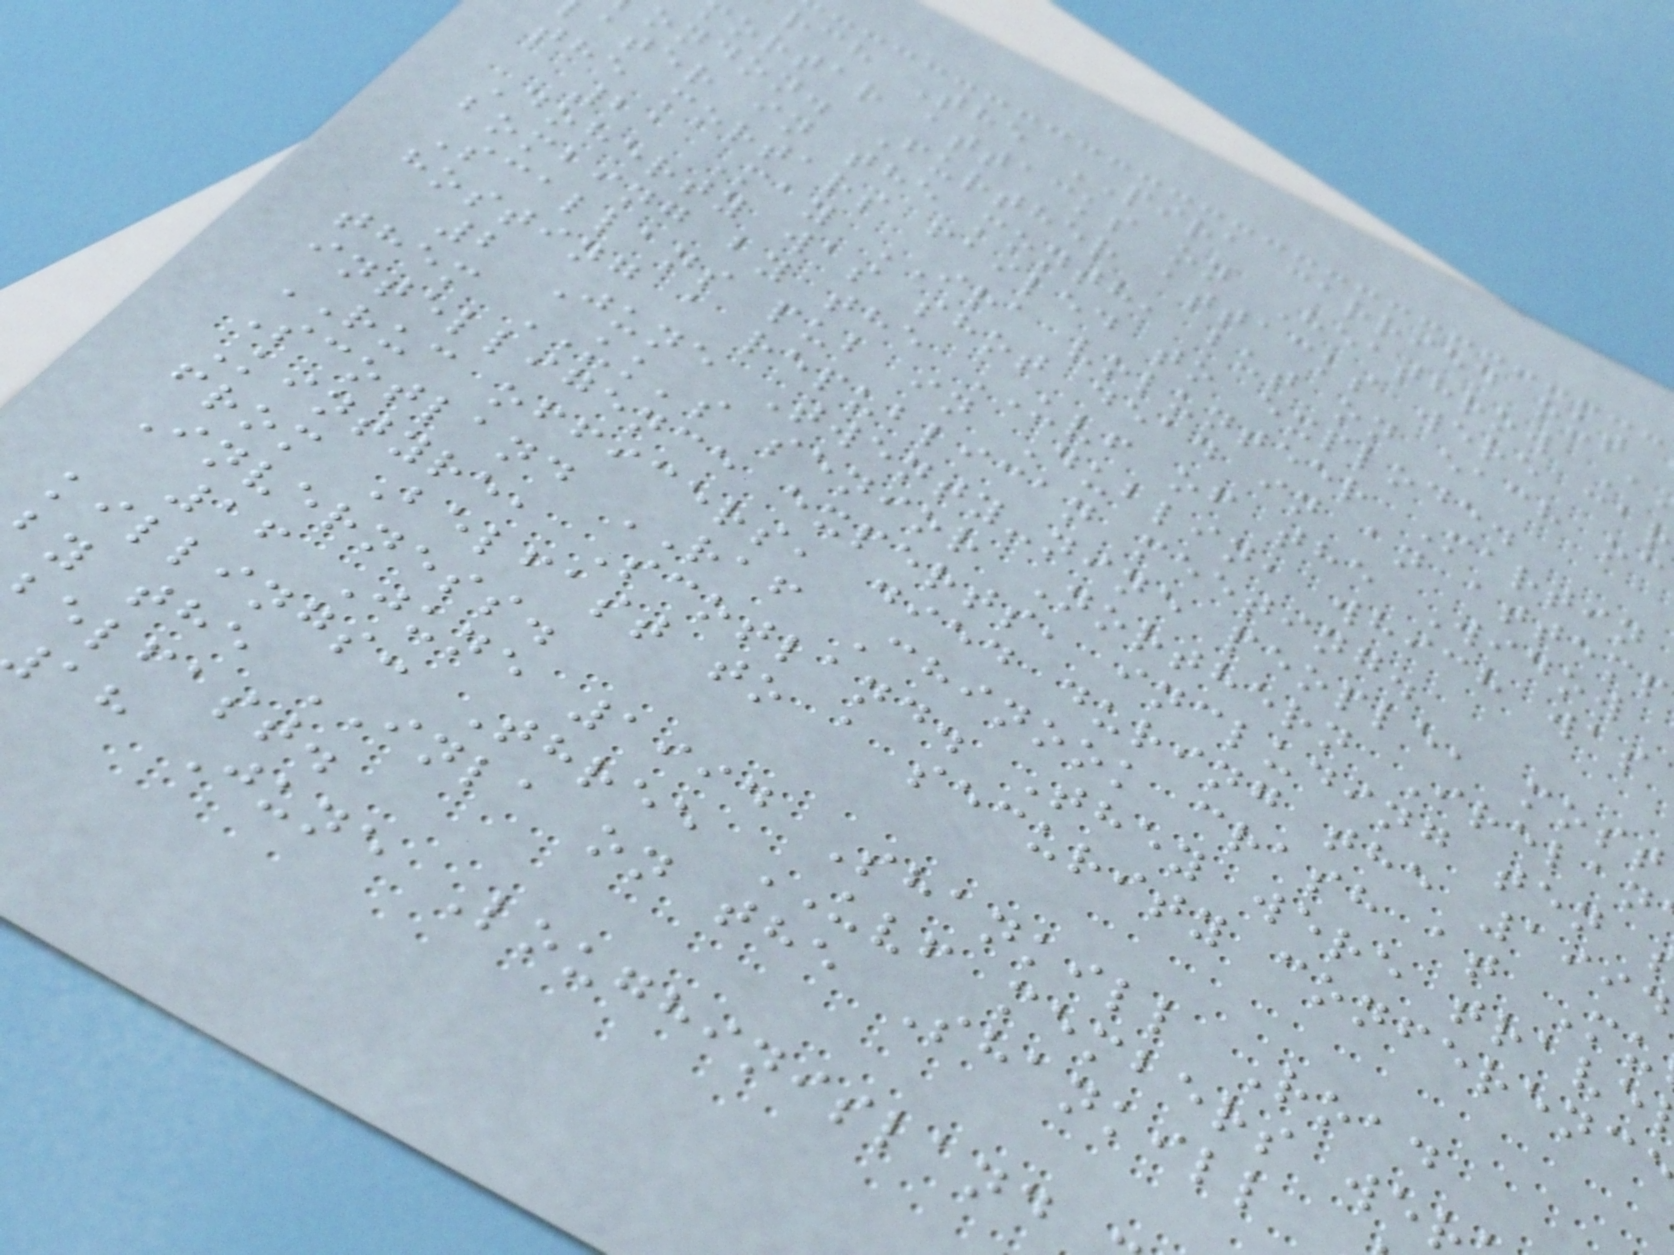rch The PIRA carried out
ortar attacks on Heathrow A
ondon. Further attacks were car
ater in the month, but on each oc
the mortars failed to explode.
21 May IRA volunteer Martin
Doherty was shot dead in an attemp
bombing by the UVF of the Widow
Scallans pub in Dublin, which was
hosting a republican meeting.
2 June Twenty-nine people, most
them UK's senior Northern Irelan
intelligence experts, including ten
RUC officers, died during the 1994
Scotland RAF Chinook crash at Mu
Kintyre, Scotland. They were trave
from Belfast to a security conferenc
Inverness.
16 June 1994 Shankill Road
killings: Three UVF members we
by the INLA on the Shankill
belfast.
ah June Loughinisland
